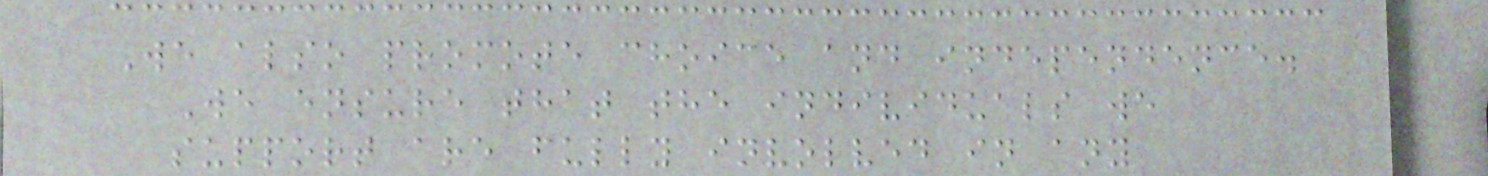We also promote choice and independence.
We ensure that the individuals we
support are fully involved in any
